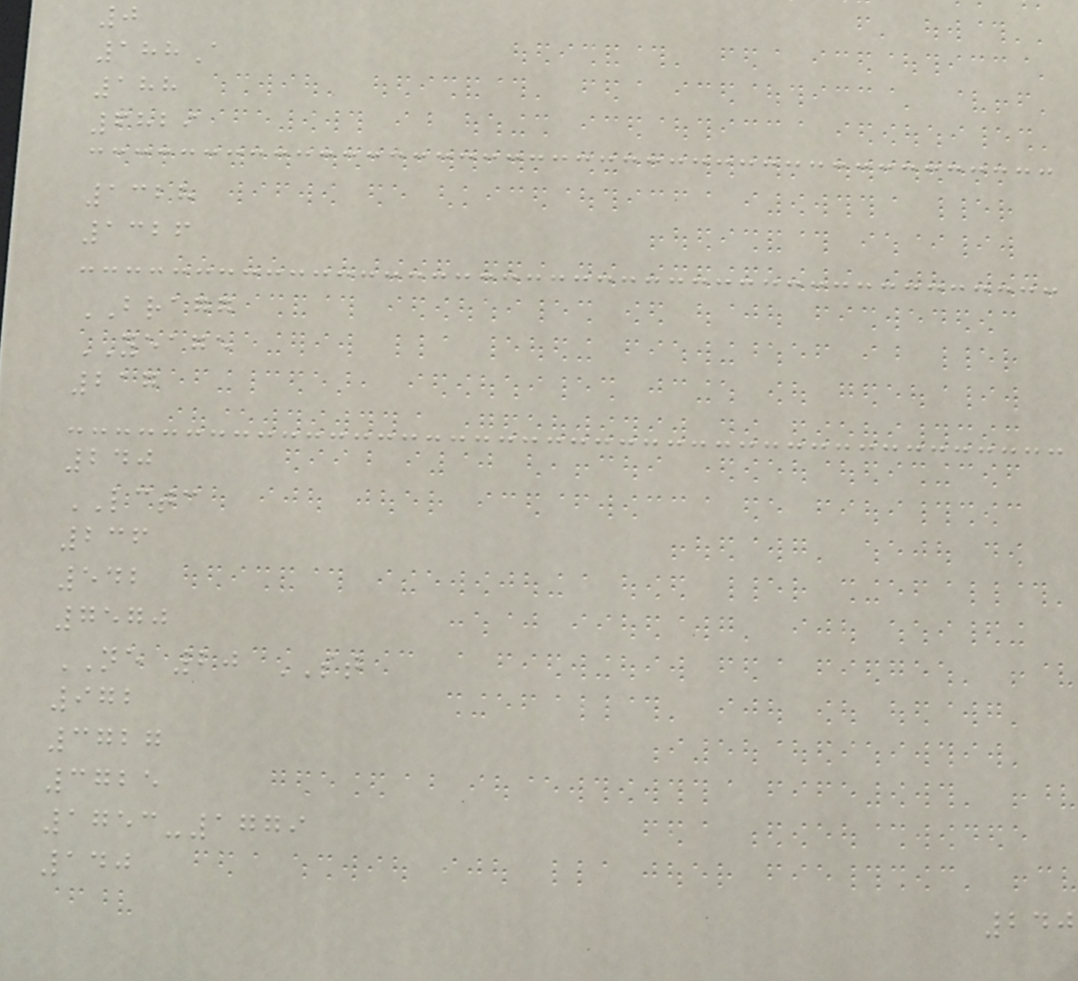0
188A
188
6829
1328
1326
BRAGG
YEAGE
217
240
LCTC
236
542
7570
NE 20 ST
972
3727
3725
1753-1779
140
240
